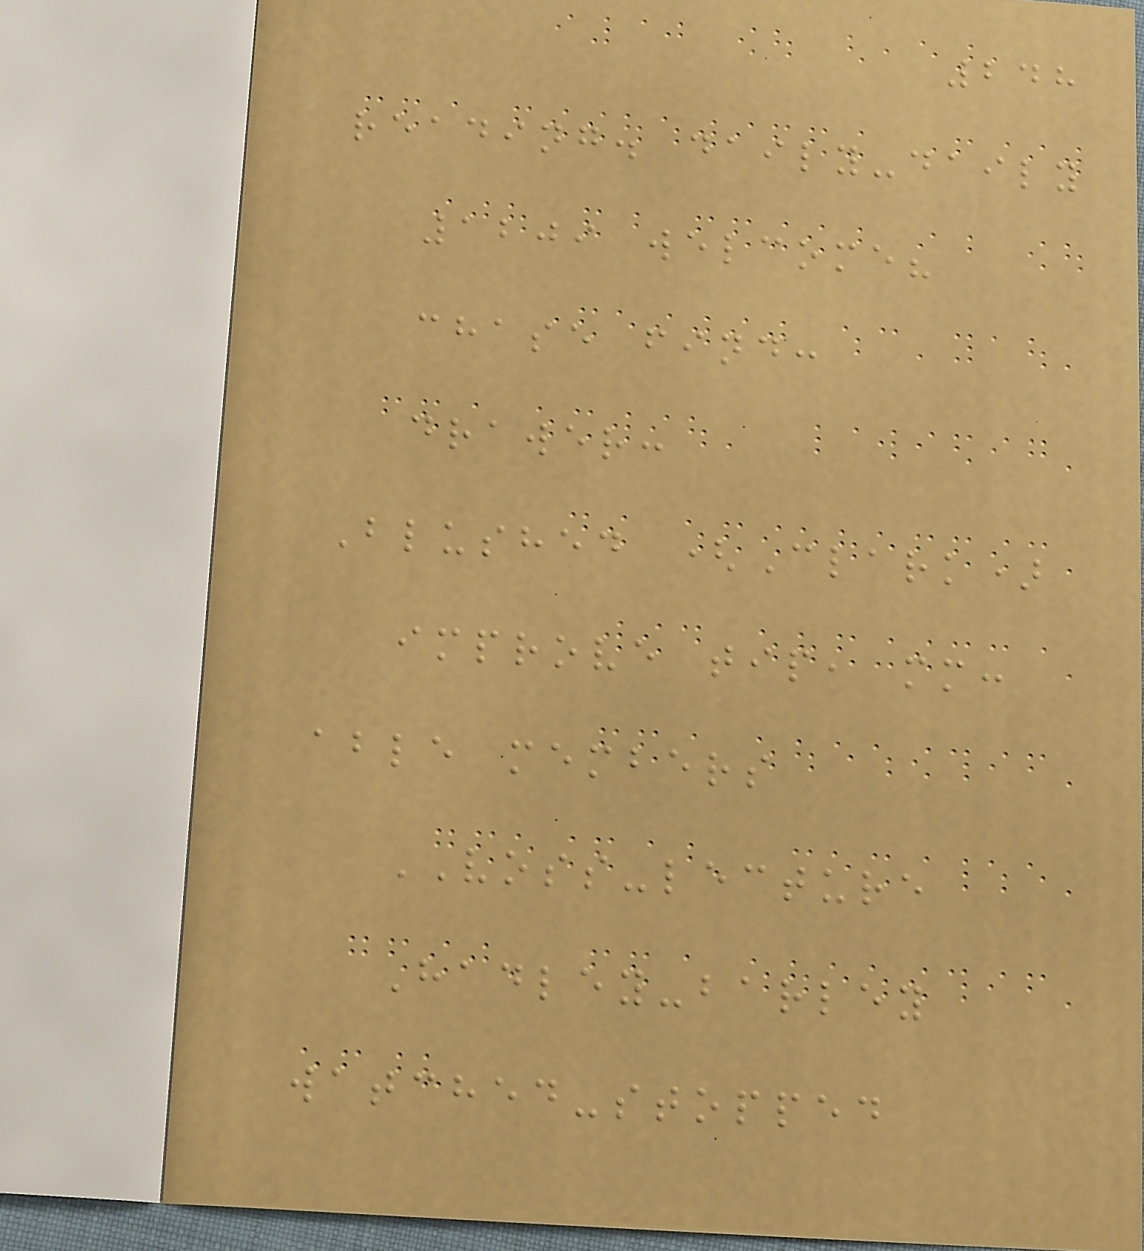248
reading. daily-daily
1209 welcome?
chase find:
drawer:
Blushed (Clark)
improve tip, mm:
able members
VOSS-lecture
Hadley-barley
watched-stopped
